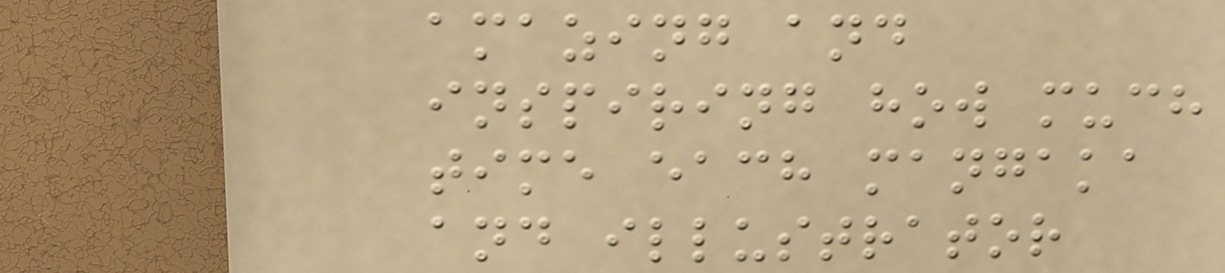amazing and
inspiring how much
time each mangaka
and illustrator
